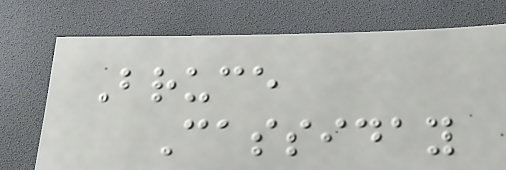Bruce
Cassiday
